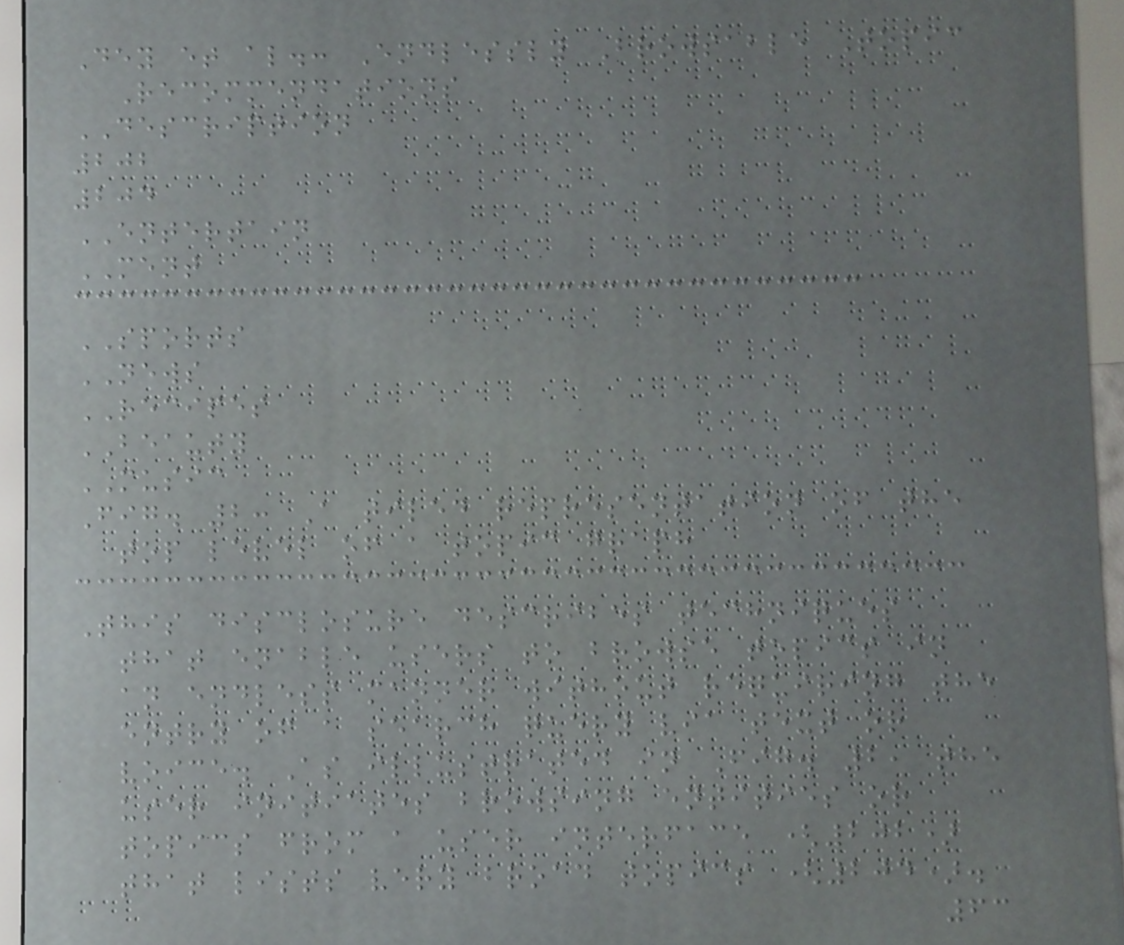Dey et al.: Endlessly Browsable Topic
Recommendations
DESCRIPTION
202
204
ENTERTAIN
MENT
SPORTS
NEWS
RECIPES
BEAUTY
MUSIC
Fig. 2: A tiled representation of the
top level of a topic graph
This disclosure describes techniques
that enable users to browse topics in
an endless manner without requiring the
entry of a search query via text or
voice. As illustrated in Fig. 2, the
user initiates browsing entities or
topics from a user interface (202)
that lists very broad topics (204).
63
